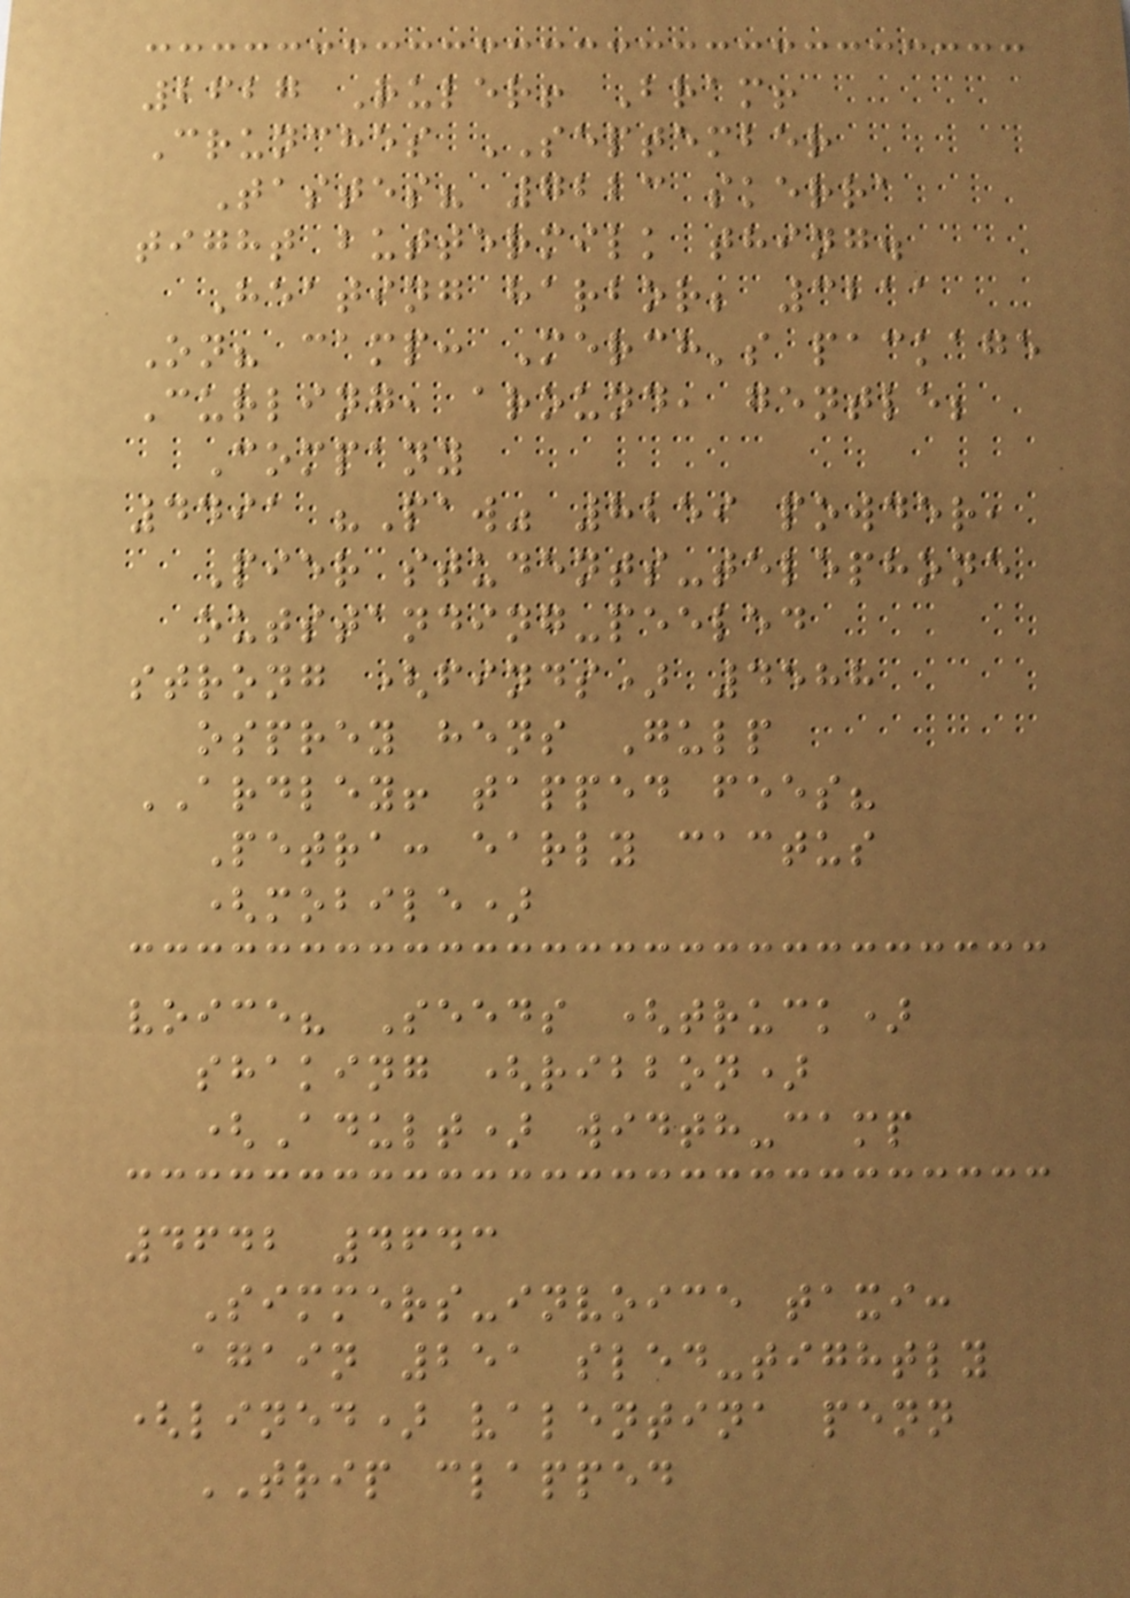2627 Ruler! Bram!
Crunches SEPTEMBER
Tastes? 7223 skerra
tight buttermilk thing.
Heating harbor; 3211
On? camp: Merch's package
Curling, around, gentle;
Company
4491 "Paw" 8259 powder,
Pier students-telephone
outstanding-peeled
strong (finds) 4588
osprey hens Gulp
ARDLEY! tapped fees?
Petra: early cactus
(mobile)
voice? Seeds (truck)
shaking (ribbon)
(Adult) width-camp
4642 4643
Simmers-invoice taxi:
again 251 sled-tightly
(lined) valentina penn
TRIP clapped
